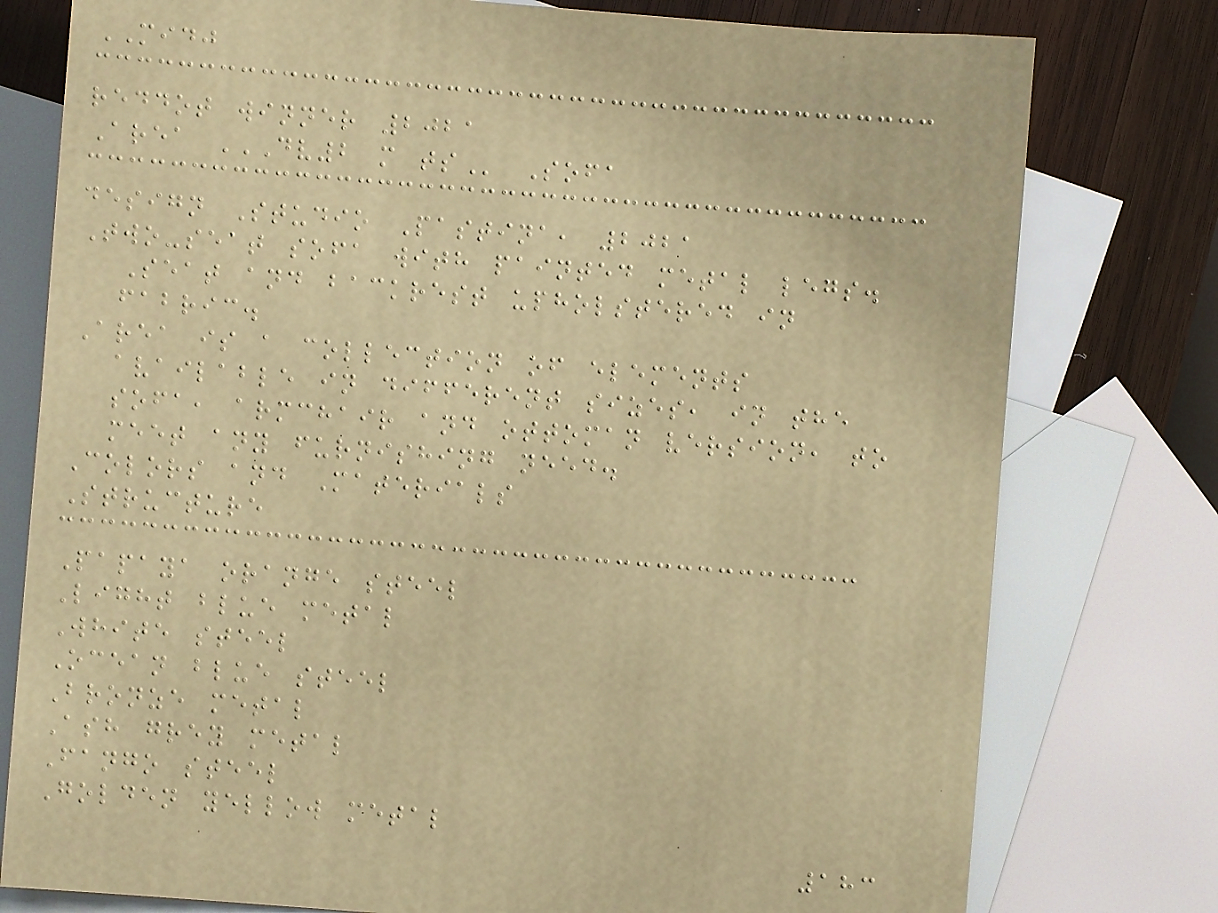MIDJ
reddot winner 2021
Area DV2 M TS Sofa
design Studio Pastina, 2021
Two-seat sofa with painted metal legs.
Seat and backrest upholstered in
fabric.
Area is a collection of elements
available in different sizes, in the
sofa, armchair and ottoman version, to
meet any furnishing need.
Colors and Materials
Structure
Papaya orange steel
Light blue metal
White steel
Ocean blue steel
Bronze metal
Ash grey metal
Fango steel
Golden yellow metal
183
